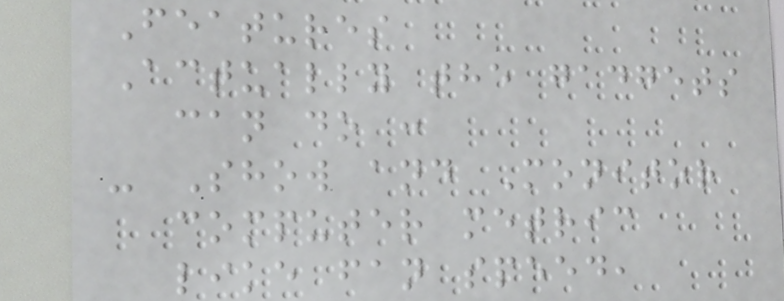Features
Actually the gadgets
can do :
- Show and Monitor
computer metric
like fan speed,
